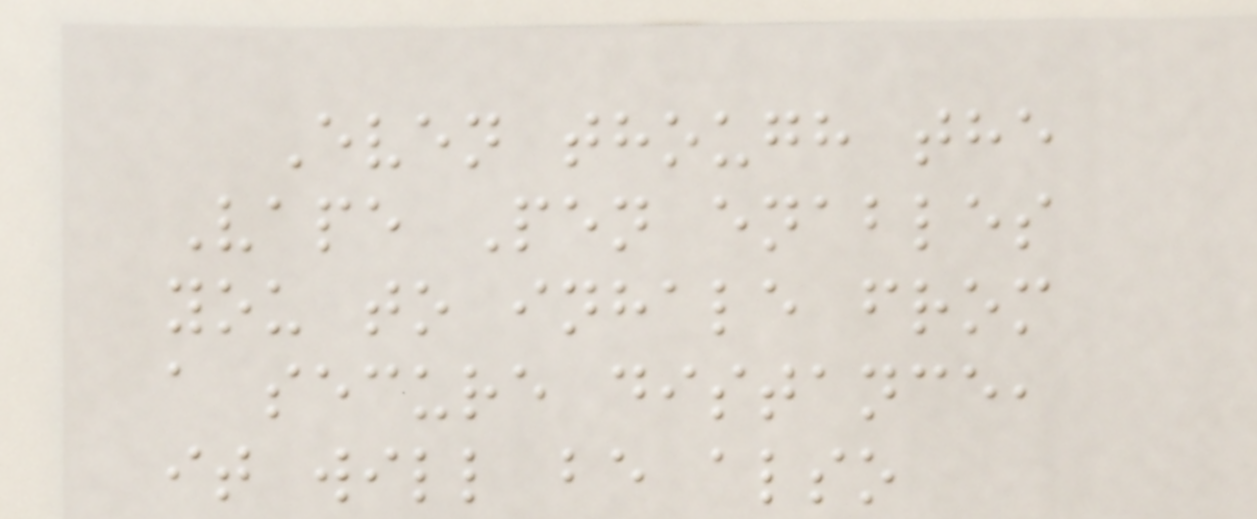Even though the
Vape Pen enables
you to inhale from
a secure distance,
it will be also
